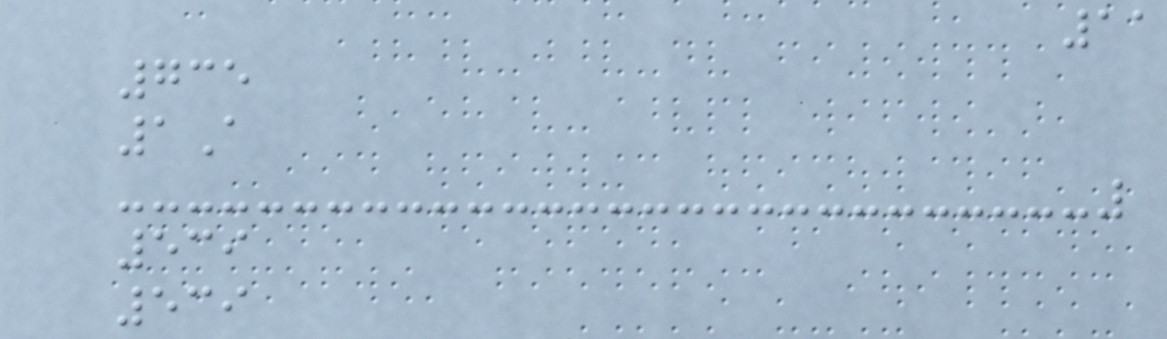11
735
1A
539
539
